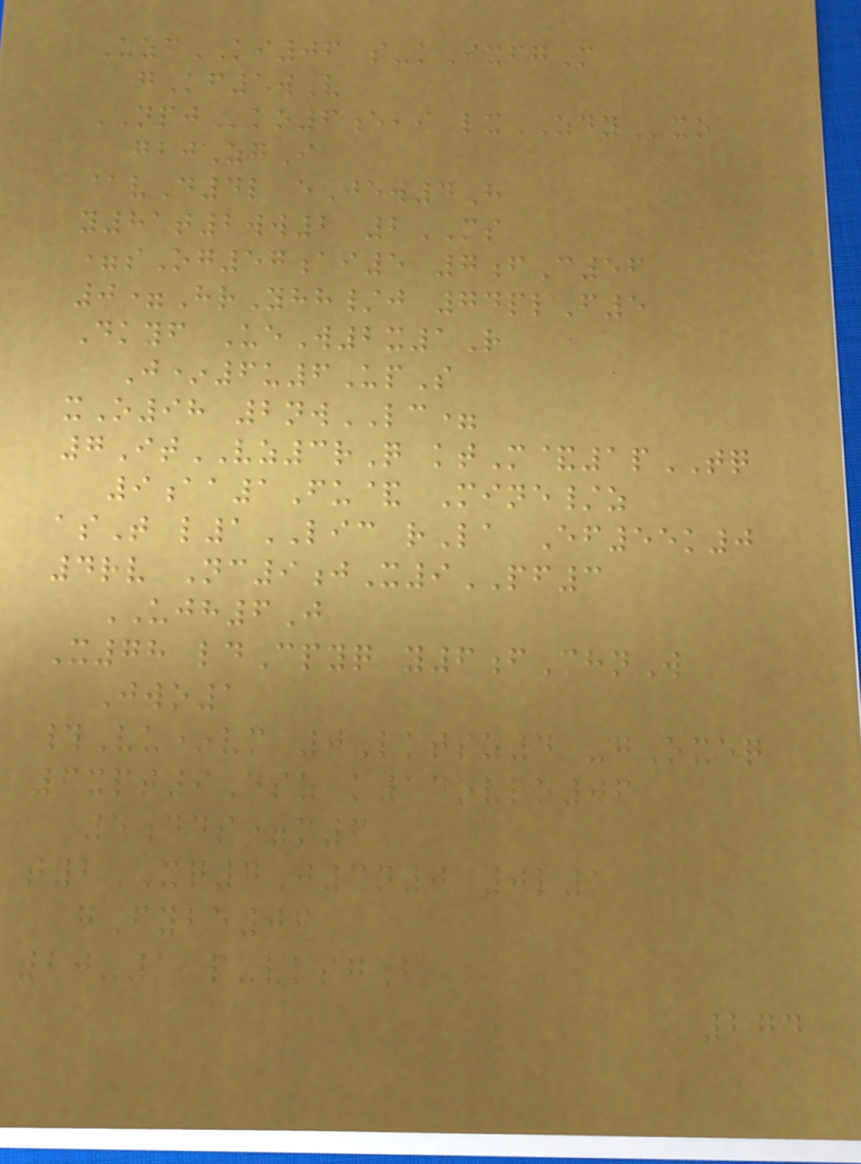UzcKI06 s-kIxfgM
gKf1wV
NPJko6ebi lxZDYxo
gbjZgI
@vD4l eJew4H
y81t2ww2 2MS
=sOg57ai5 7fC56
0=HrYhh/j 74plF5
Dkyf UeW2x1R
J*6u6UpS
xO98 2nwLC=
7ItVZ3rQ ktM&1pTQ
9aa1Fu& Mine/z
asT l1LIC rLa Ef55k0
4rv Nc9jX9PF3
UJH6J
X78 ldCpyq y6fChnW
Jwo1
#Vu*vm 0Lktsz4 -gOxeq
6xqt9Dsz k14ovlo06
4dds=n6
t2XQ7J3n0 0l1
gFybe06
20-1 p-vksgB
274
